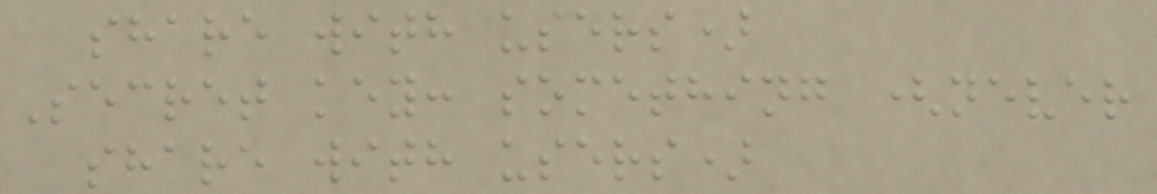share with users)
Secret key: something (never
share with users)
